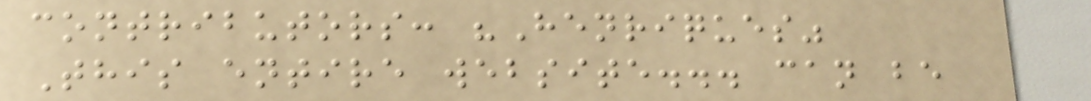contributors: "Henriques"
This entire website... can be
